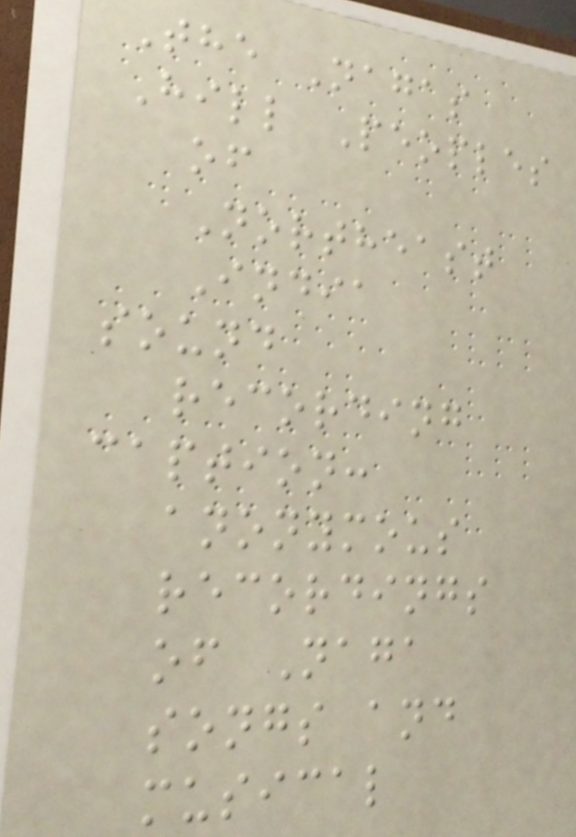The Nagas
Hill Peoples
of
Northeast
India
sound
recording
caption:
anonymous
recordings
of Naga
songs and
musical
